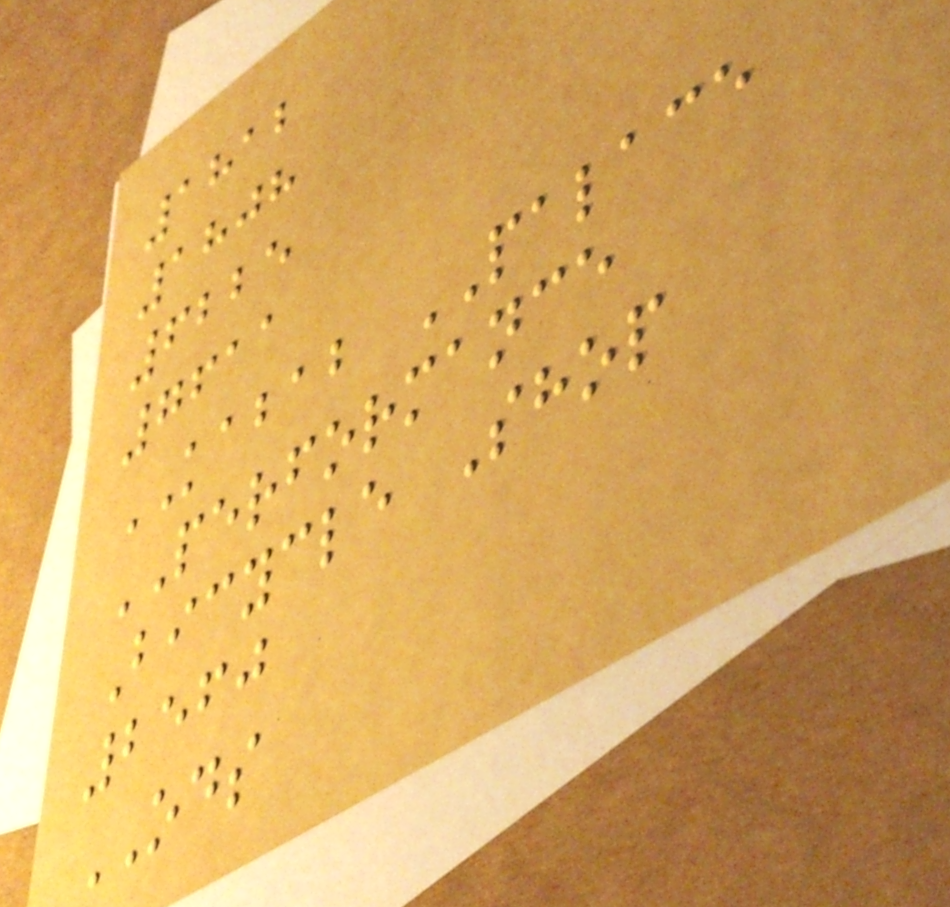1812
1808
6225
7611
KABAB PALACE
PERFORMANCE
Bicycle Shop
2560
ODS
